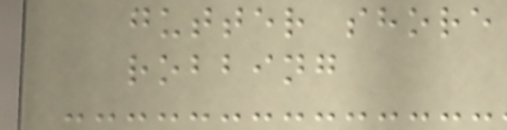gutter shore
robbing
